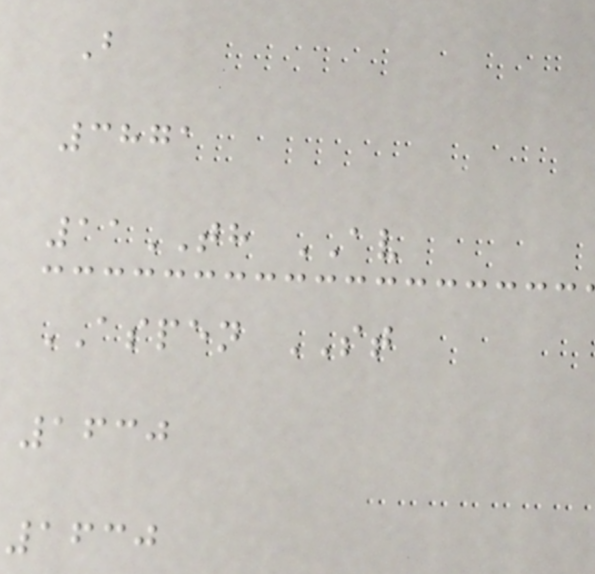B
3871
11TH AV
ASPEN ST
1630
1630
